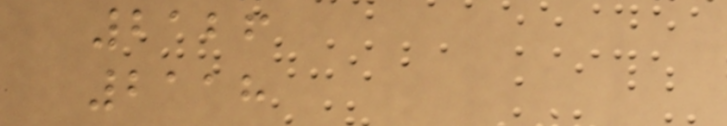2126
2118
